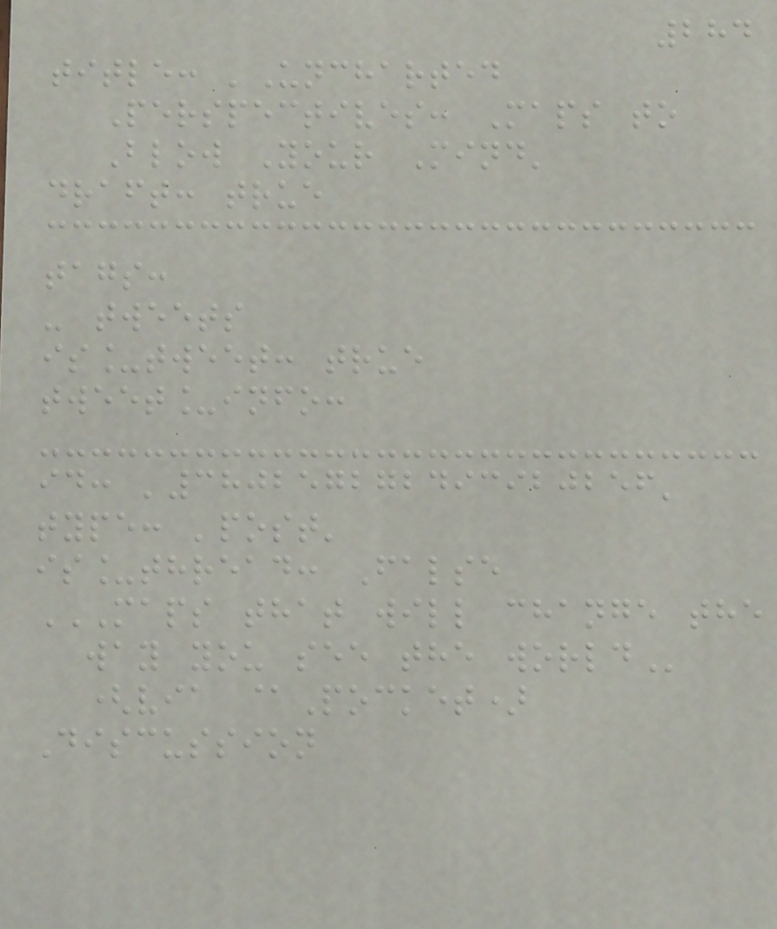284
title: 'Uncharted
Perspectives: Maps to
Blow Your Mind'
draft: true
tags:
- tweets
is_tweet: true
tweet_info:
id: '380257272493920256'
type: 'post'
is_thread: False
MAPS THAT WILL CHANGE THE
WAY YOU SEE THE WORLD
(via @Pocket)
Discussion
